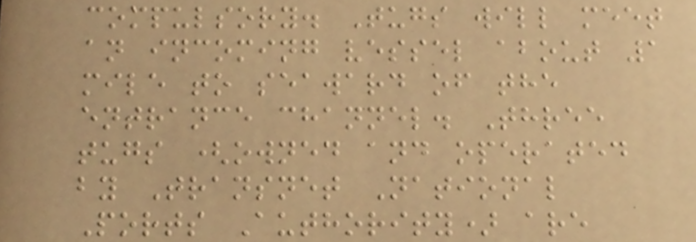compulsory. Tugs will meet
an incoming vessel about 1
mile to seaward of the
entrance channel. Three
tugs (owned and operated
by Transnet National
Ports Authority) are
